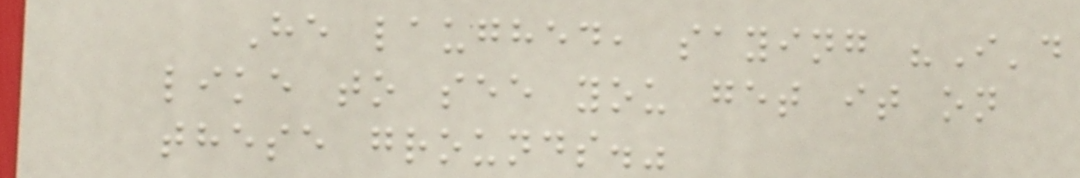He laughed, saying "I'd
like to see you get it on
these grounds."
